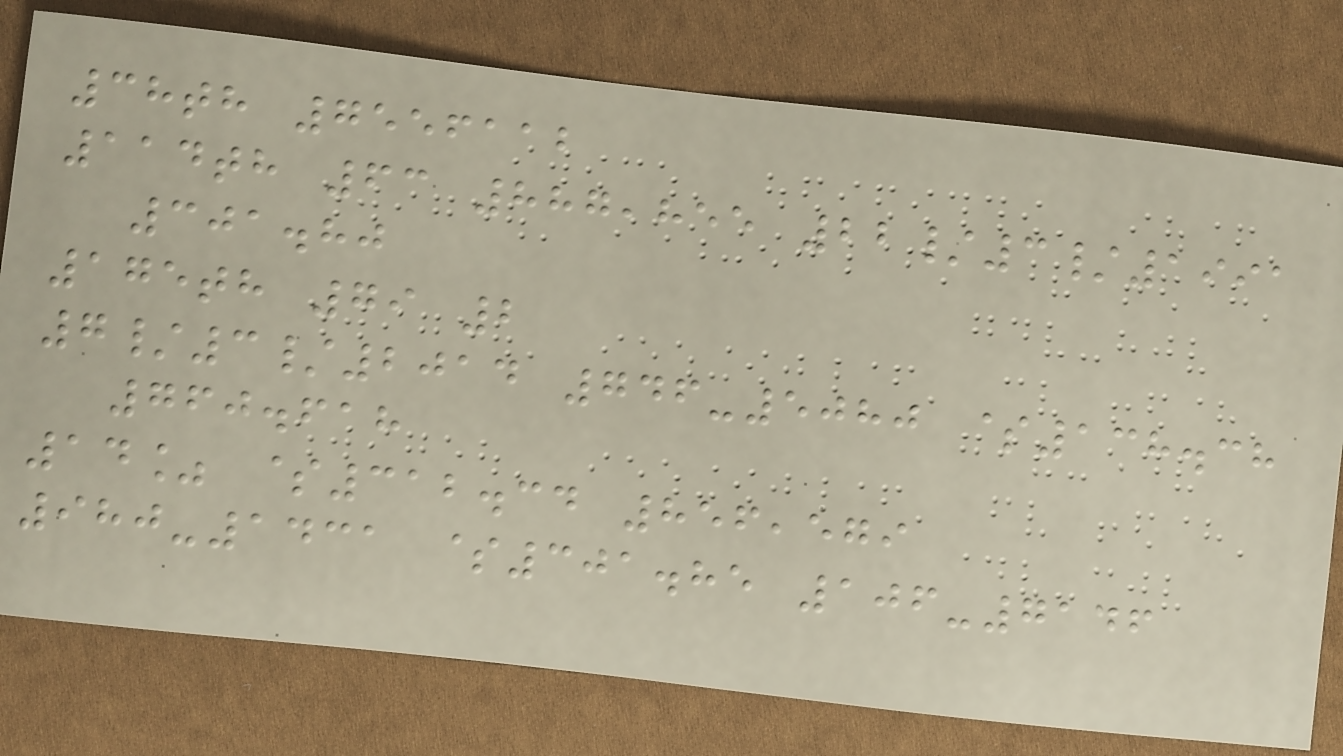38th 7556112
114th 63 887,855 22/3/1991
301.80
175th 79 2
7/3/2014 746-5080 $138.38
760.618
14% $312.34 856,579
980-1431 $301.85 106-7146
